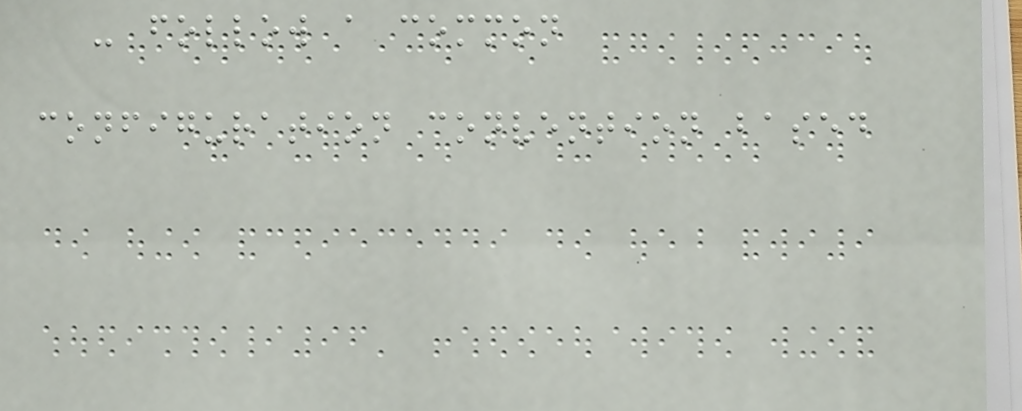- follow a common
configuration convention based
